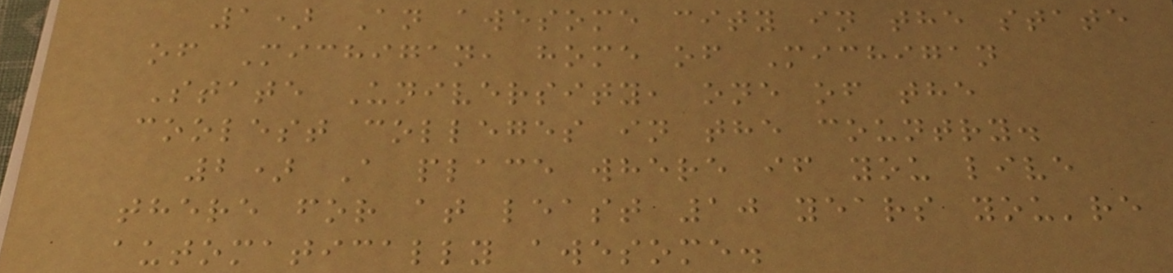1) An awesome city in the state
of Michigan, home of Michigan
State University, one of the
coolest colleges in the country.
2) A place where if you live
there for at least 10 years you're
automatically awesome.
